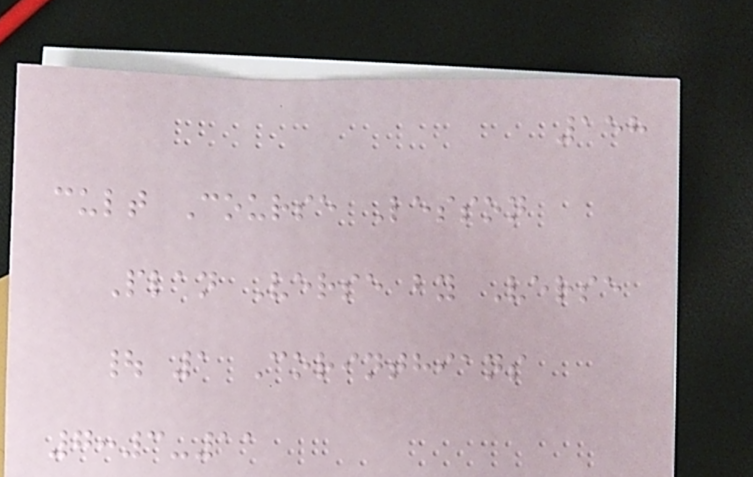158
cult Course Lesson
Plan Verse by Verse
| 1 Corinthians
7:3-11
